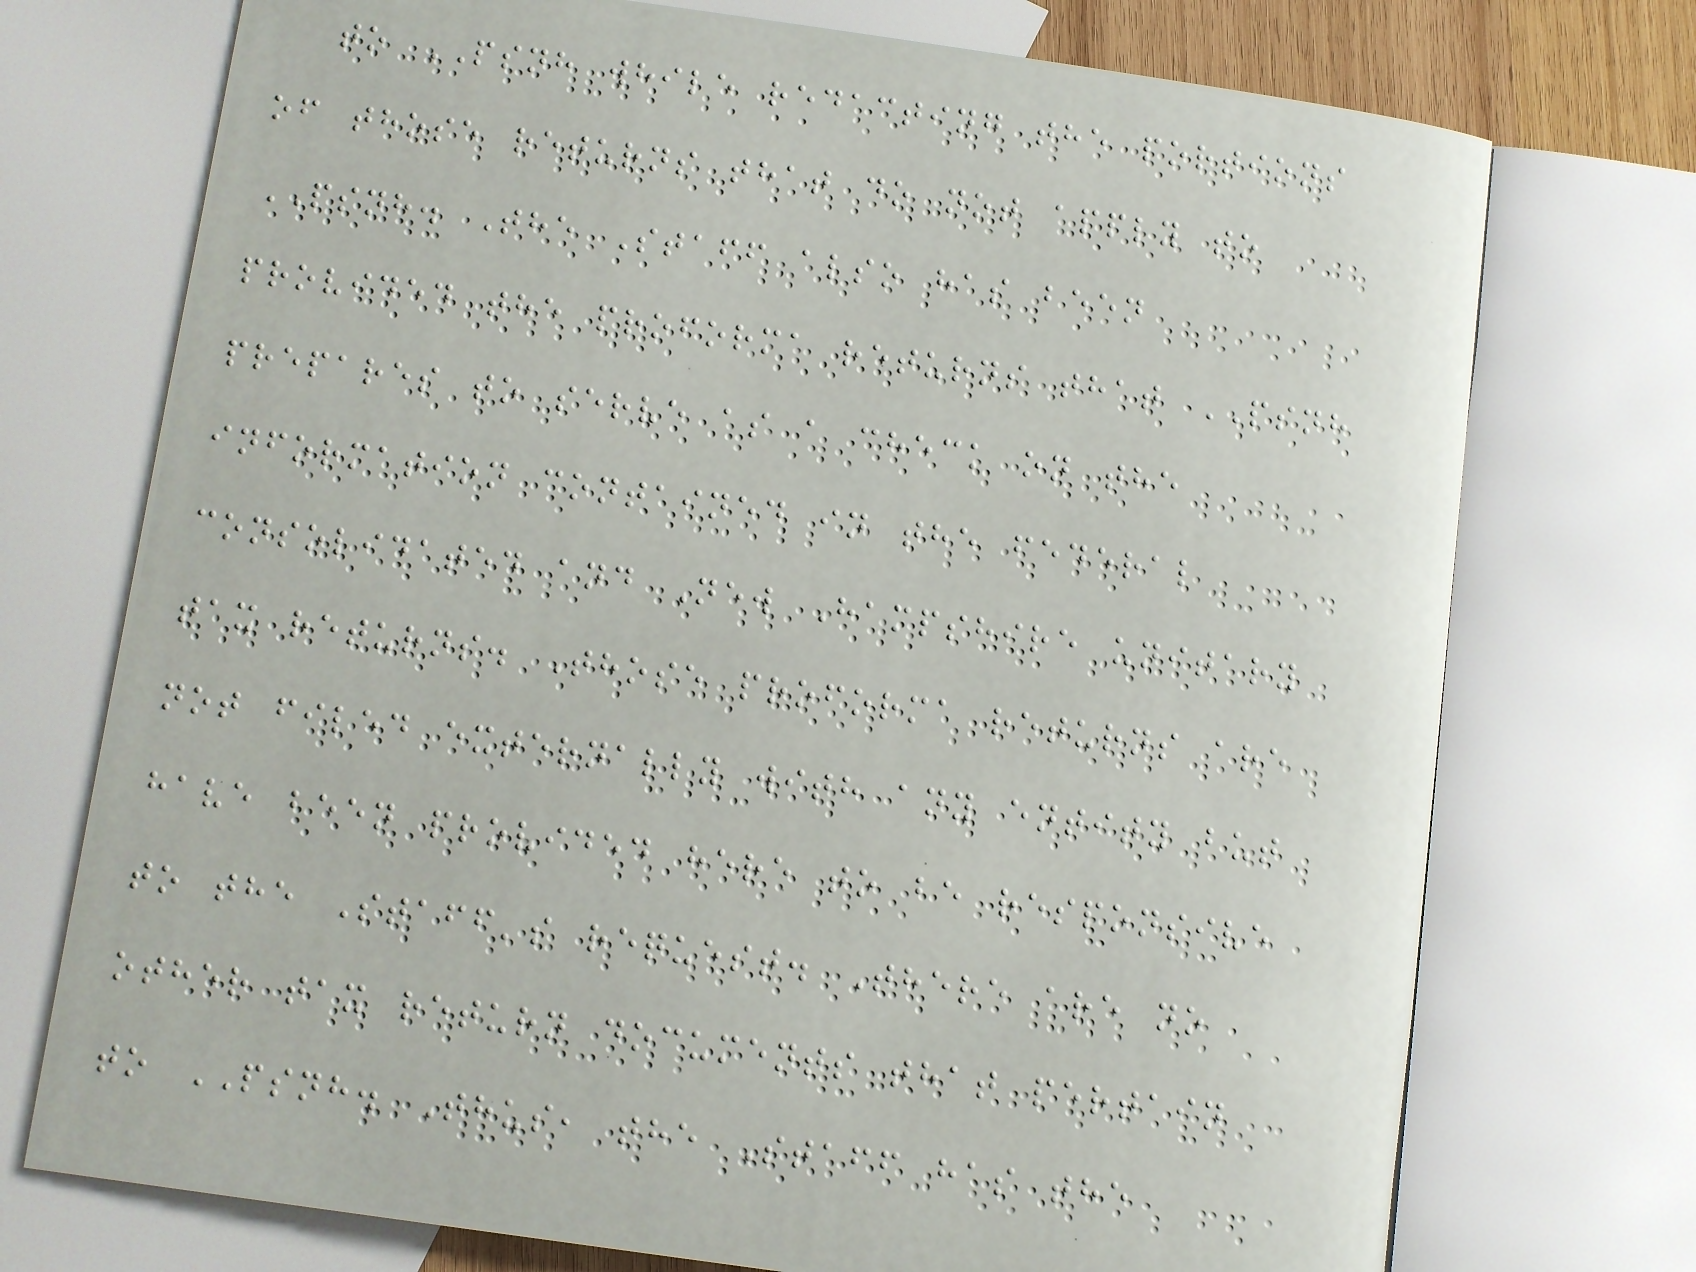to PSNH while redacting the portions
of those returns that do not apply to
PSNH. The Staff also has been
provided the proforma returns that PSNH
prepares to serve as a check on the
information contained in the federal
consolidated and New Hampshire unitary
tax returns. Those proforma returns are
not filed externally with any entity but
have been provided here to be responsive
to the Staff's request. There are no
other tax return documents that pertain
to PSNH. Thus, the Staff has the
